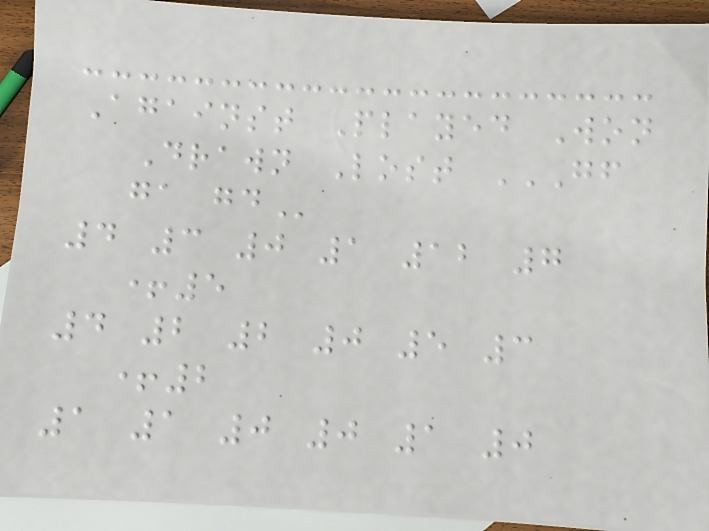Against Played Won
Drawn Lost GF
GA GD
4 3 0 1 12 7
+5
4 2 2 0 5 3
+2
1 1 0 0 1 0
